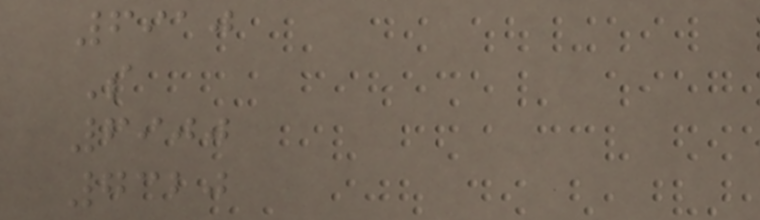6910
S
6900
7320
